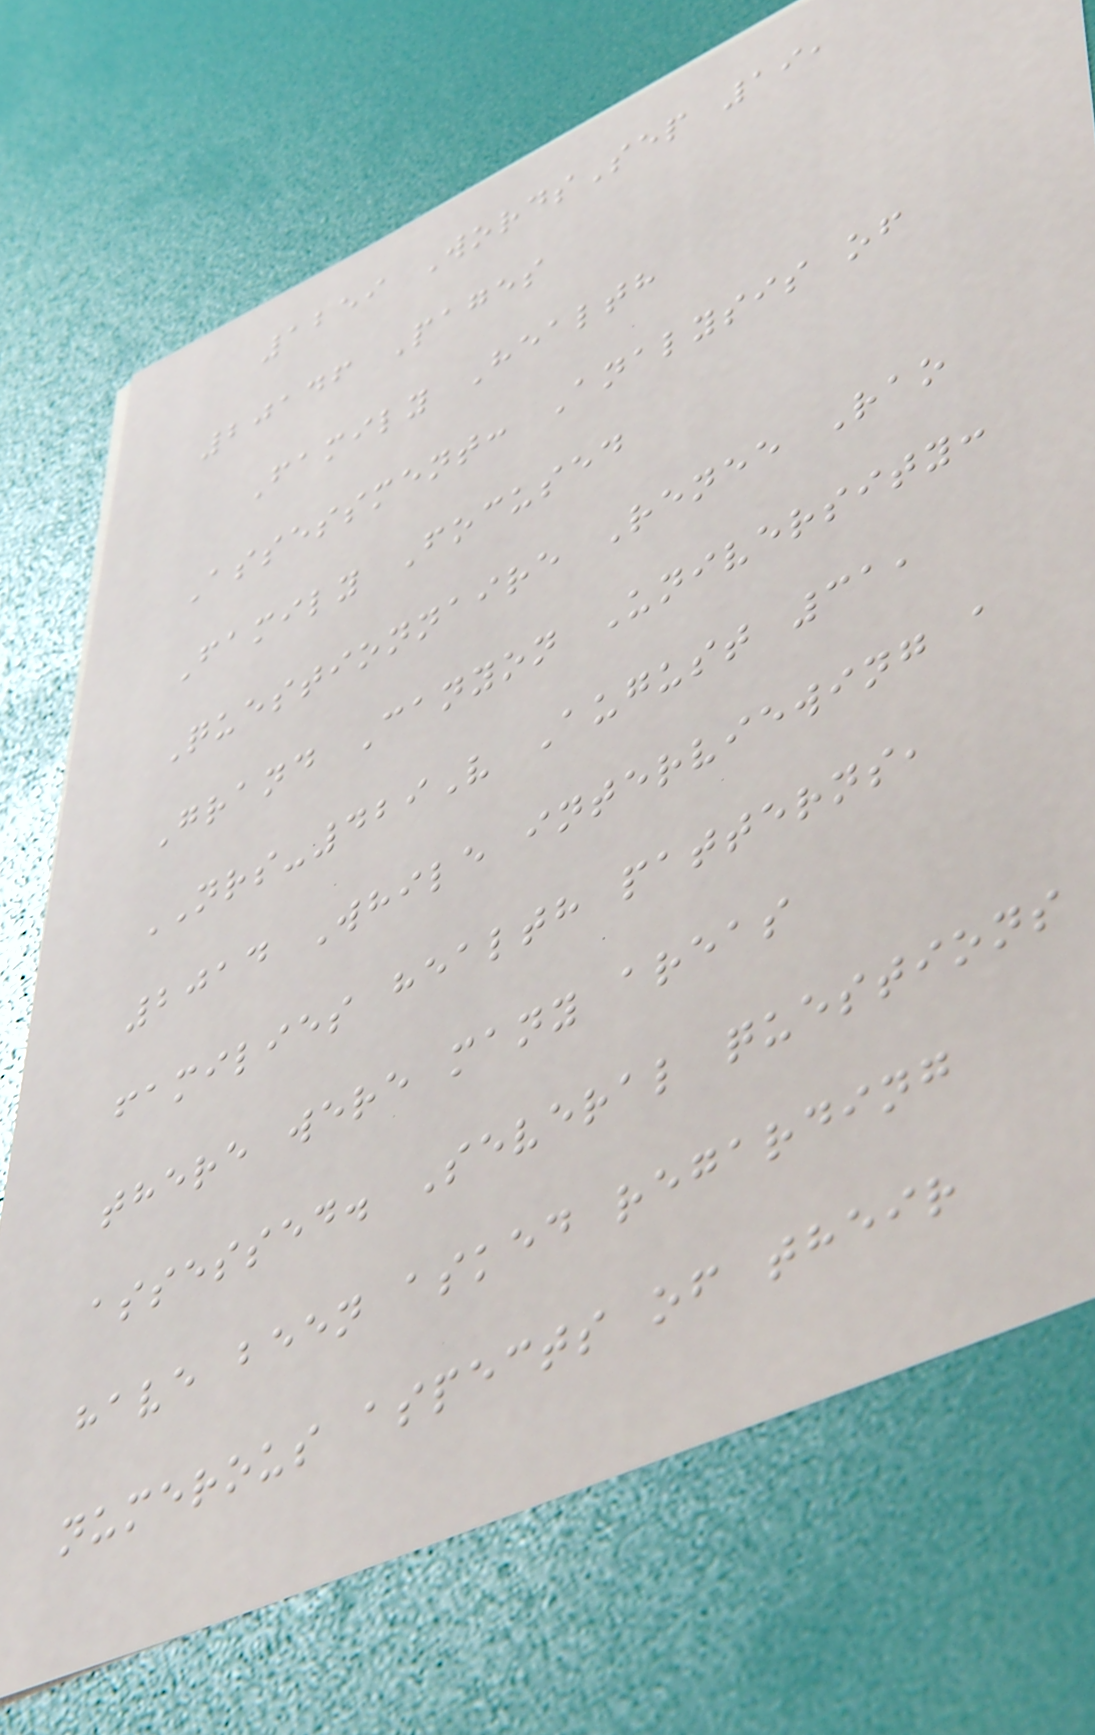1259 WordsSep 19,
20146 Pages
Family Health
Assessment: Analysis of
Family Focused
Questionnaire Renee Rao
Grand Canyon University:
NRS-429V August 31,
2014 While interviewing a
families health patterns,
there were many areas
assessed. Several questions
have been asked regarding
numerous aspects of their
